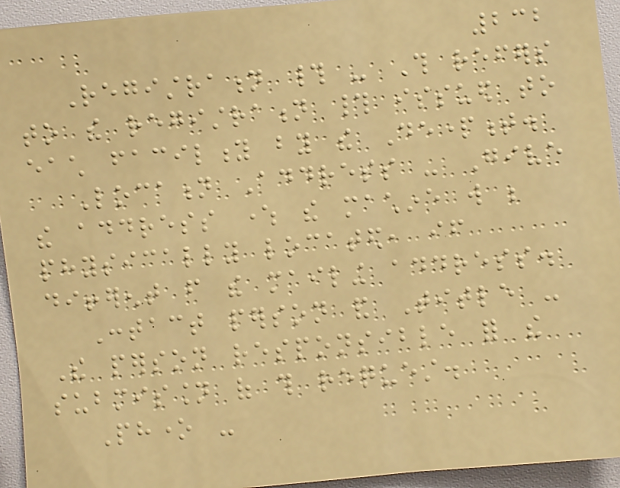232
Registration # - This refers
to the registration # issued to
each facility by the Department.
Location Address - Give
the address where the machine will be
physically located, if
different from the mailing address.
Contact person and Title -
The person responsible for the
submission of this request.
Phone -
